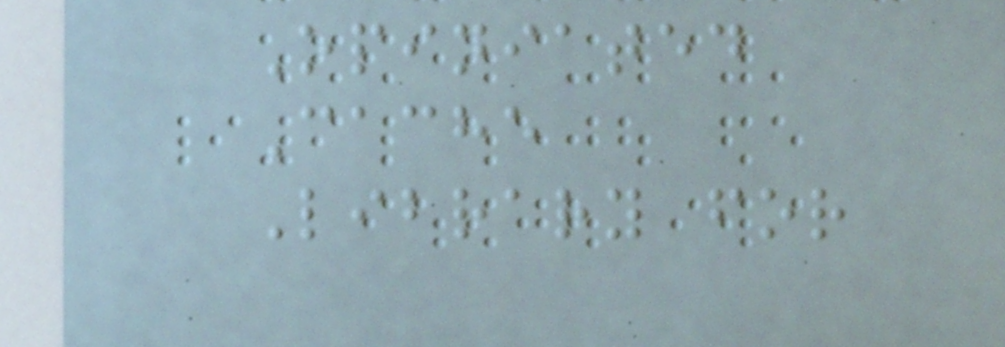Opiniated
Cache
Library for
